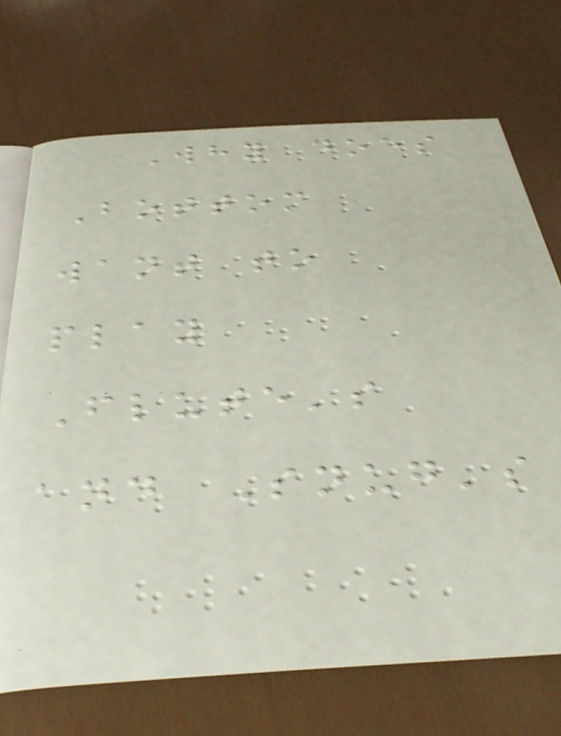Why does
Bottom
want to
play
Flute's
and Snug's
